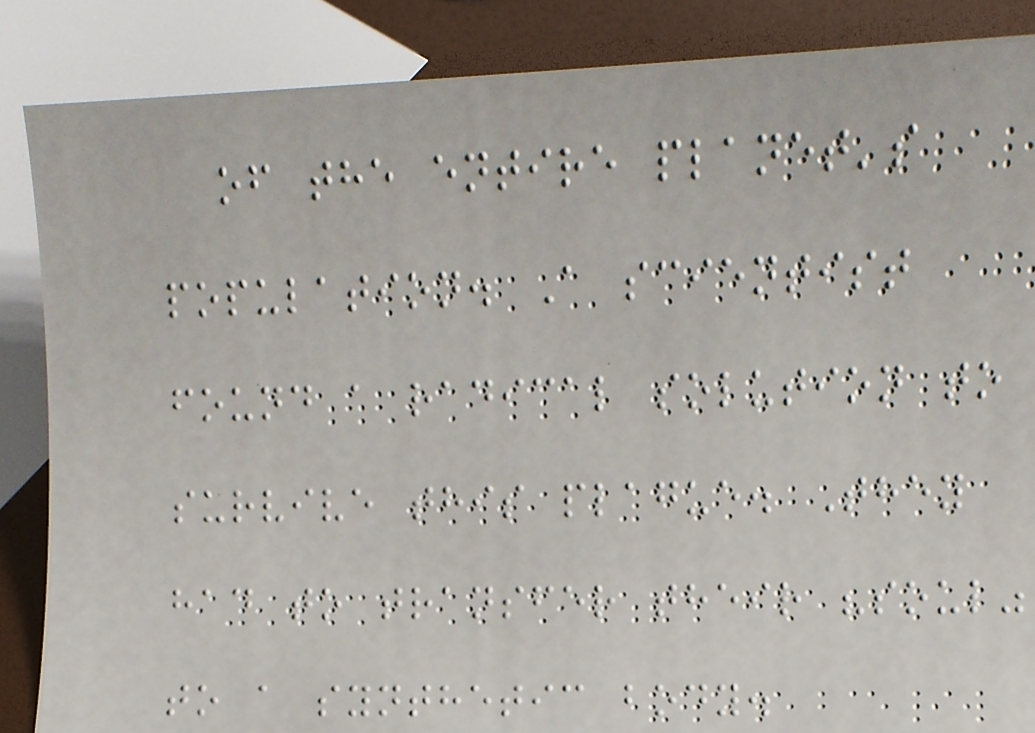of the entire planet's
population. A scientist
found a radical solution to
survive this plague. They
had to transfer their "soul"
to a synthetic body.
